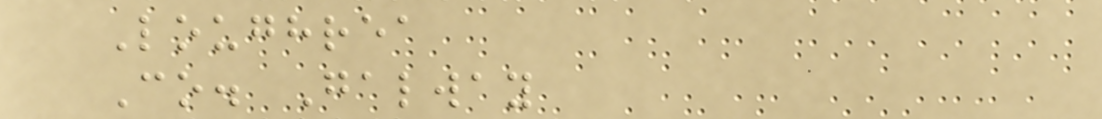Loughrea
Co. Galway
